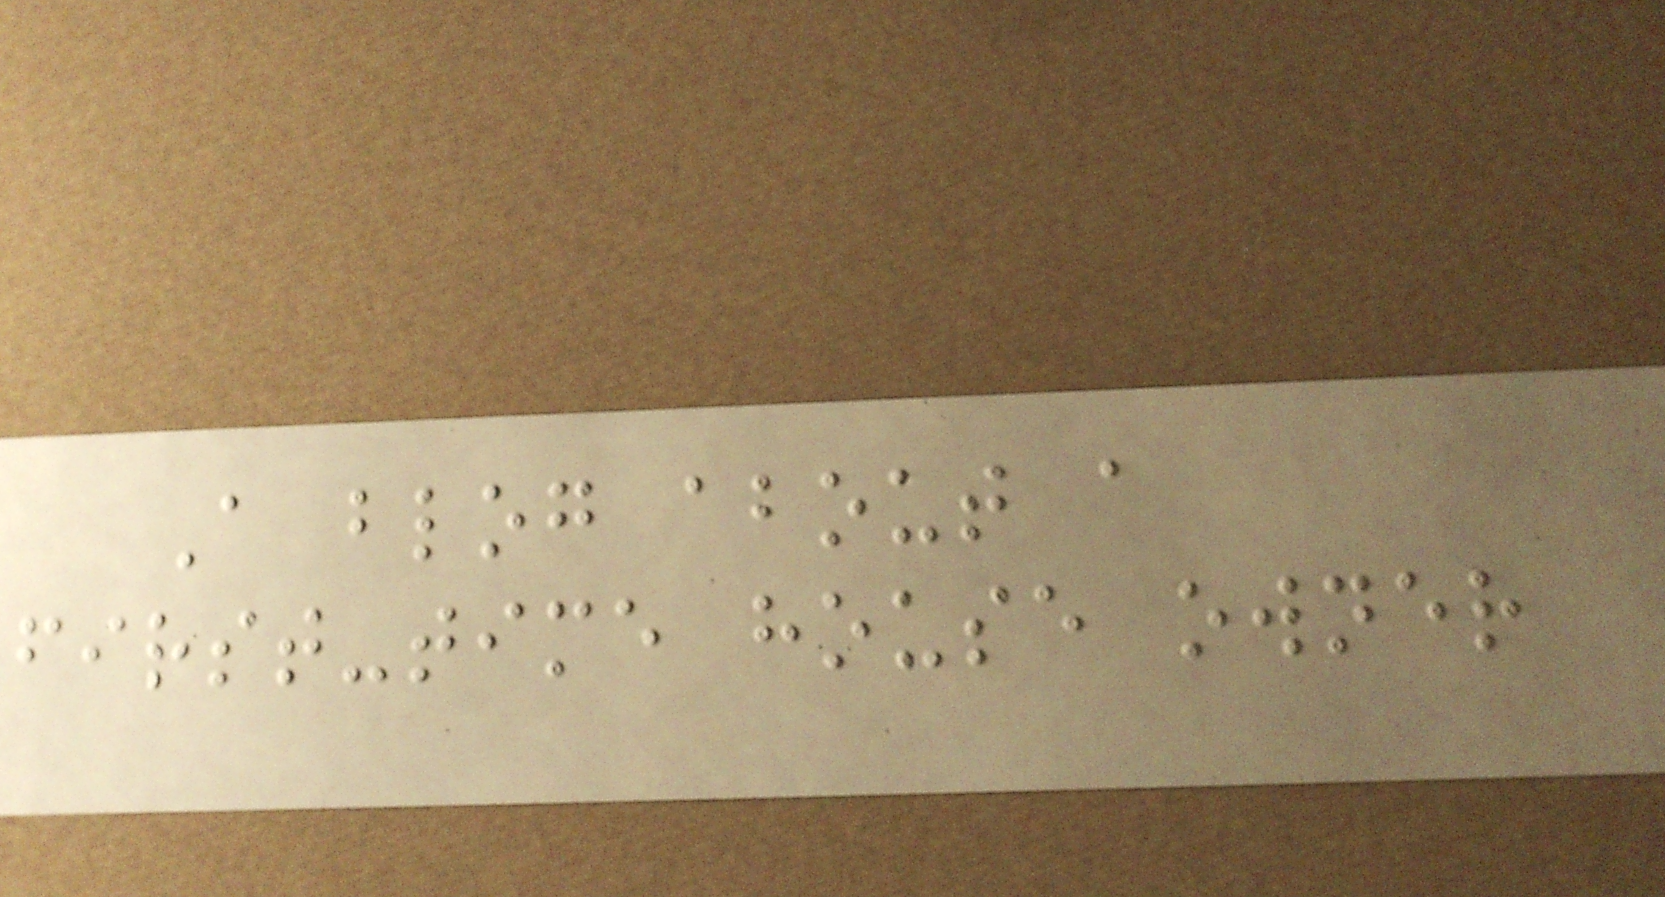A blog about a
first-time house owner
